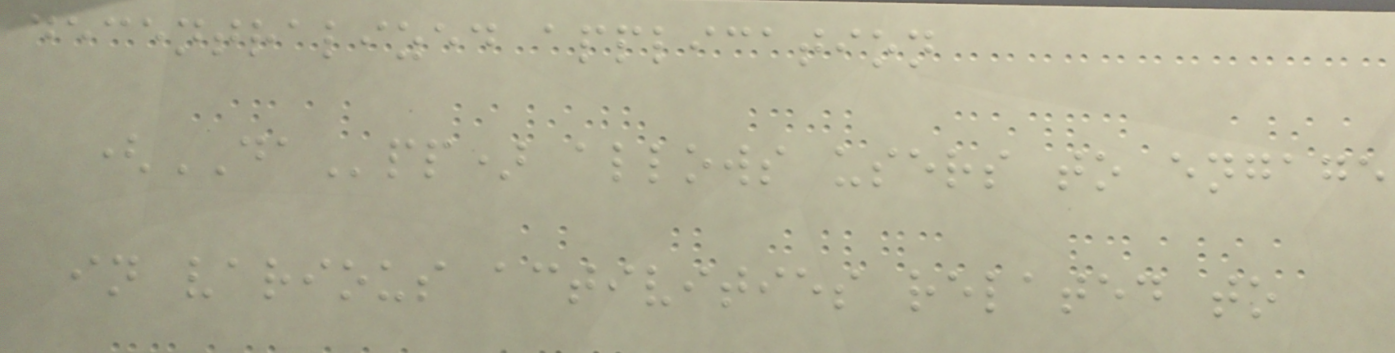decentralized application
(DApp) allows users to engage
in various activities related to
